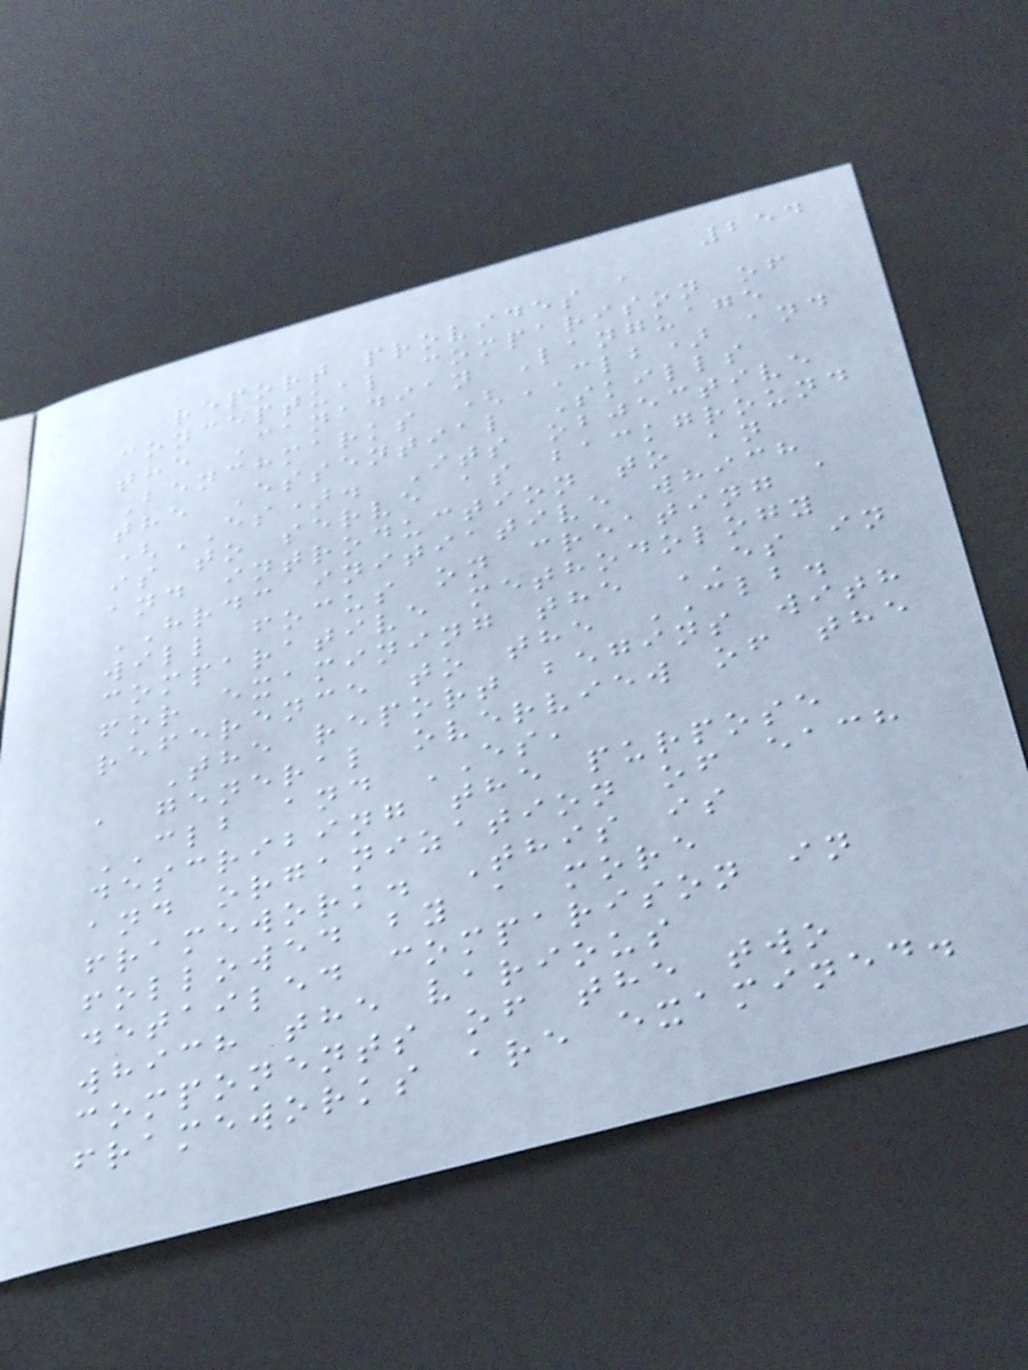254
report provides a
conceptual comparison of
the Canadian Language
Benchmarks (CLB) and
the Essential Skills
(ES). Its objective
is to serve as background
and introduction to an
HRDC initiative which
will focus on creating a
comparative methodology
for examining the ES in
reference to the CLB.
The report begins with
a general overview of the
CLB and ES,
describing the purpose
and organization of each
framework. This is
followed by a more
detailed comparison in
which the various
components of the two
frameworks are examined.
